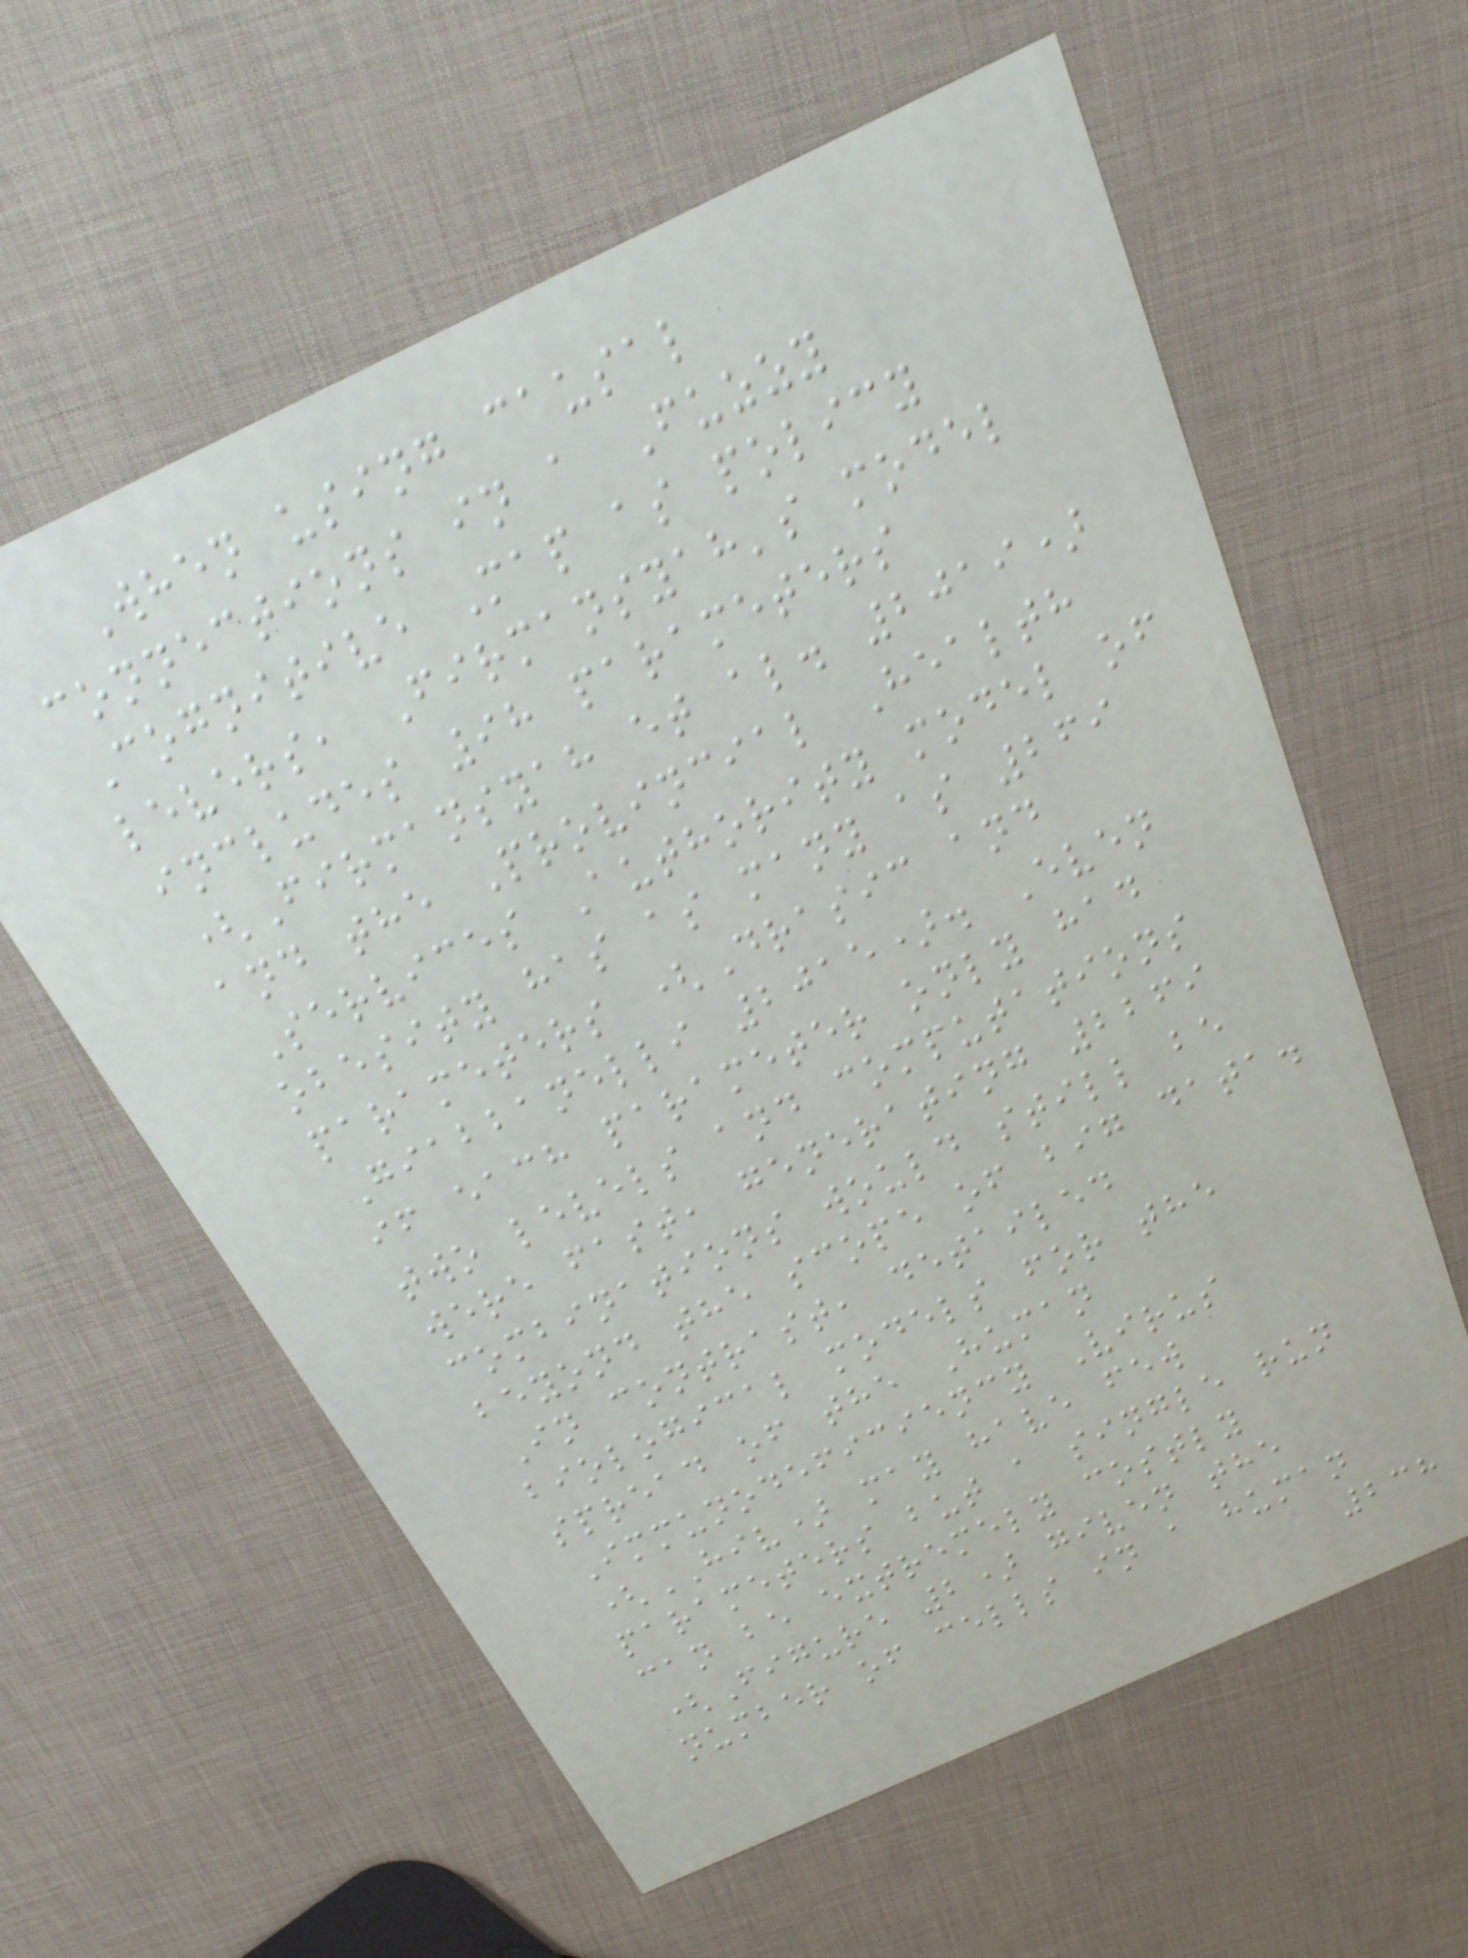When using causal
connections in a Fuzzy
Cognitive Map as policy
levers, Firmansyah's model
includes 98 parameters
(Firmansyah et al. 2019)
and the Provincial Health
Services Authority model of
obesity has as many as 269
parameters (Drasic and
Giabbanelli 2015). Even
if each parameter only had
two levels and computations
were fast, generating 2269
combinations would still be
beyond the scope of big data.
In contrast, detailed
biological models for the
spread of the Human
Immunodeficiency Virus
(HIV) may have few
parameters but a single run
can be extremely costly
(Figure 2) given the
number of cells in a human
238
